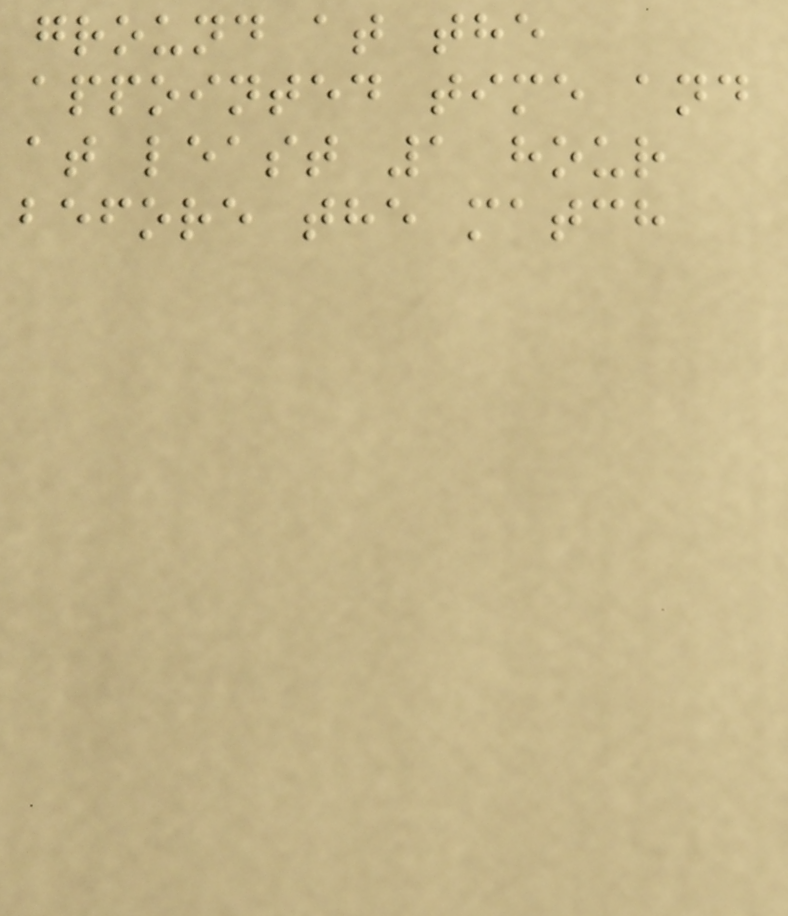ground at the
appointed time and
at least 1 hour
before the match
